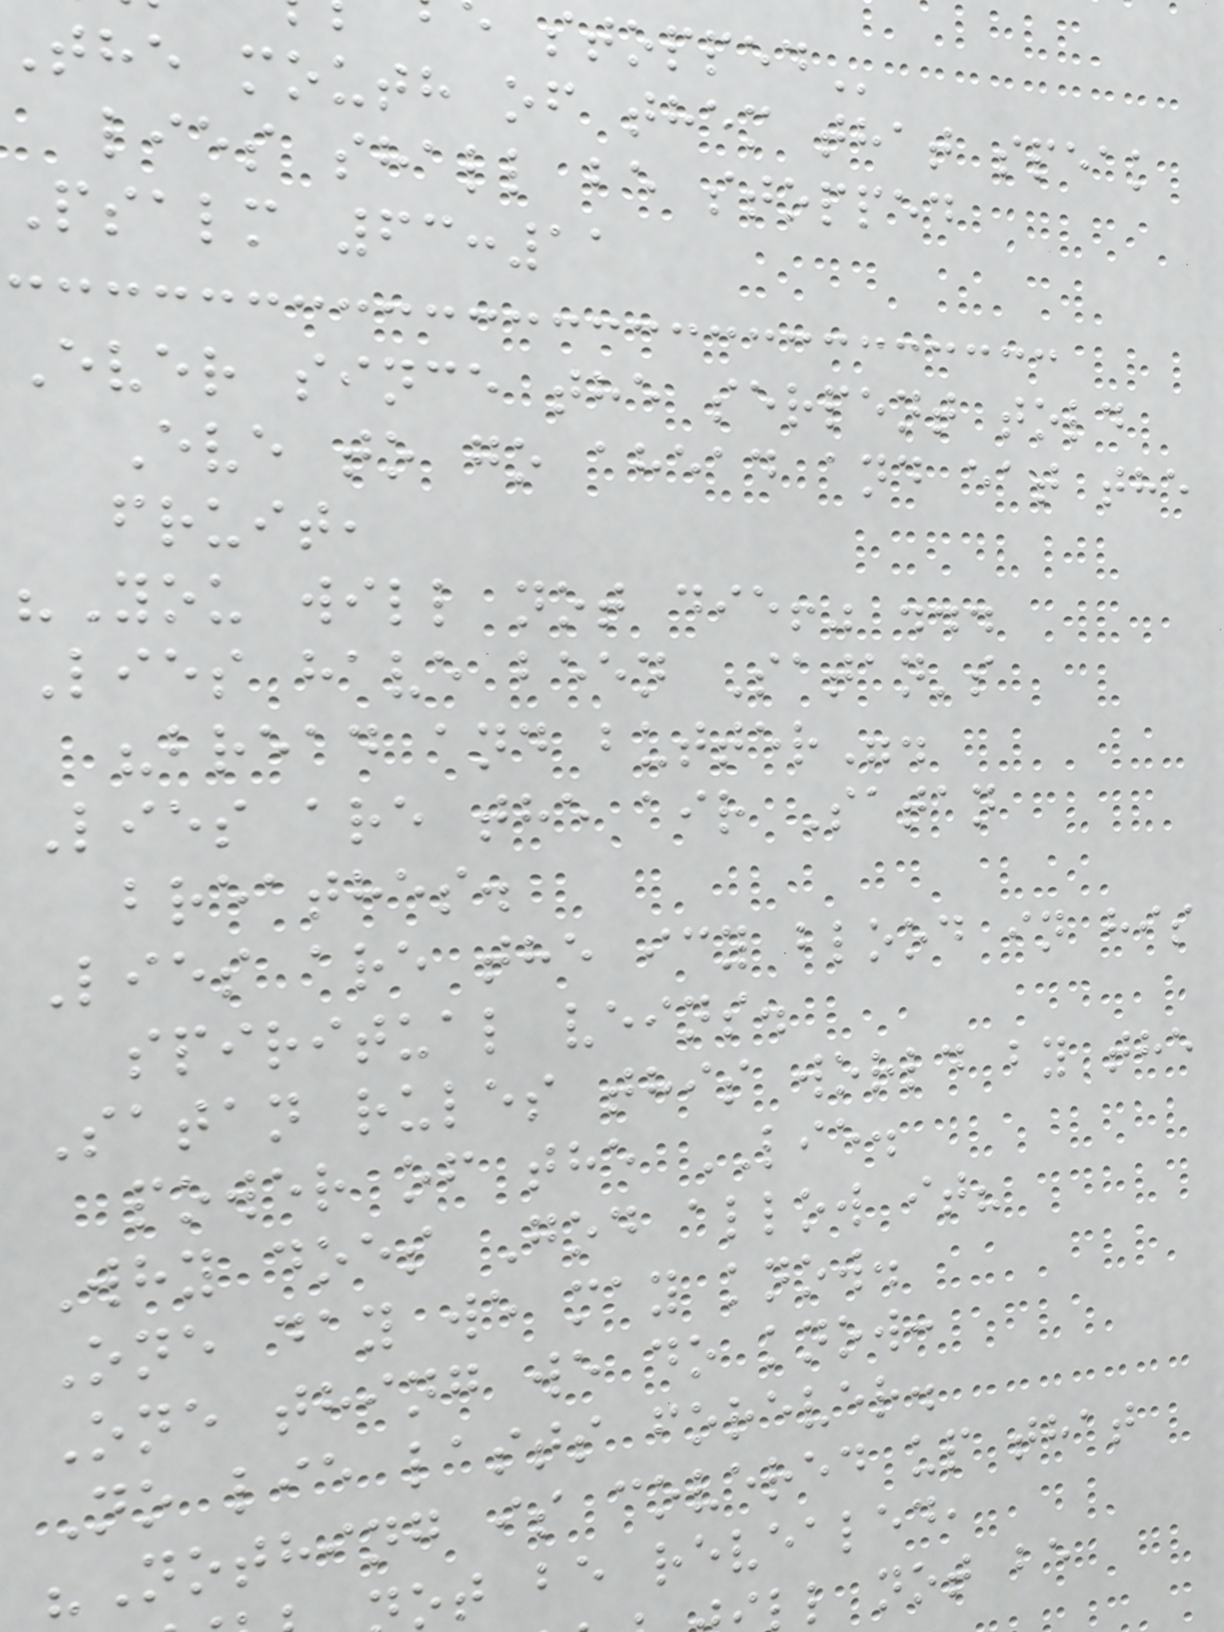the mouth of them that speak
lies shall be stopped
Psalm 63:11
Ever since the serpent told
Eve to go ahead and eat the
fruit,
"You will not die!" ...
Lies have been Satan's
"bread and butter".
Lies are the air Satan
breathes.
Lies are the icy blood in his
spiritual veins.
Satan rules this world by the
power of the LIE.
Why does God allow it?
One day we may know.
One thing we do know:
No lie lasts forever.
"Nothing is covered up that
ot be revealed,
l not be
